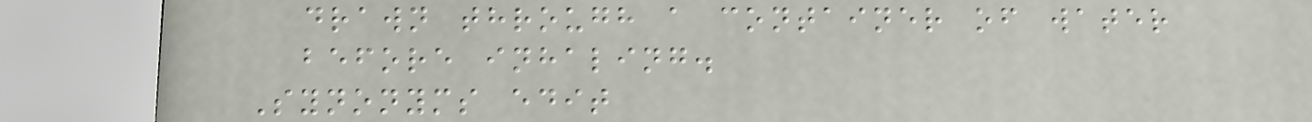drawn through a container of water
before inhaling.
Synonyms edit
